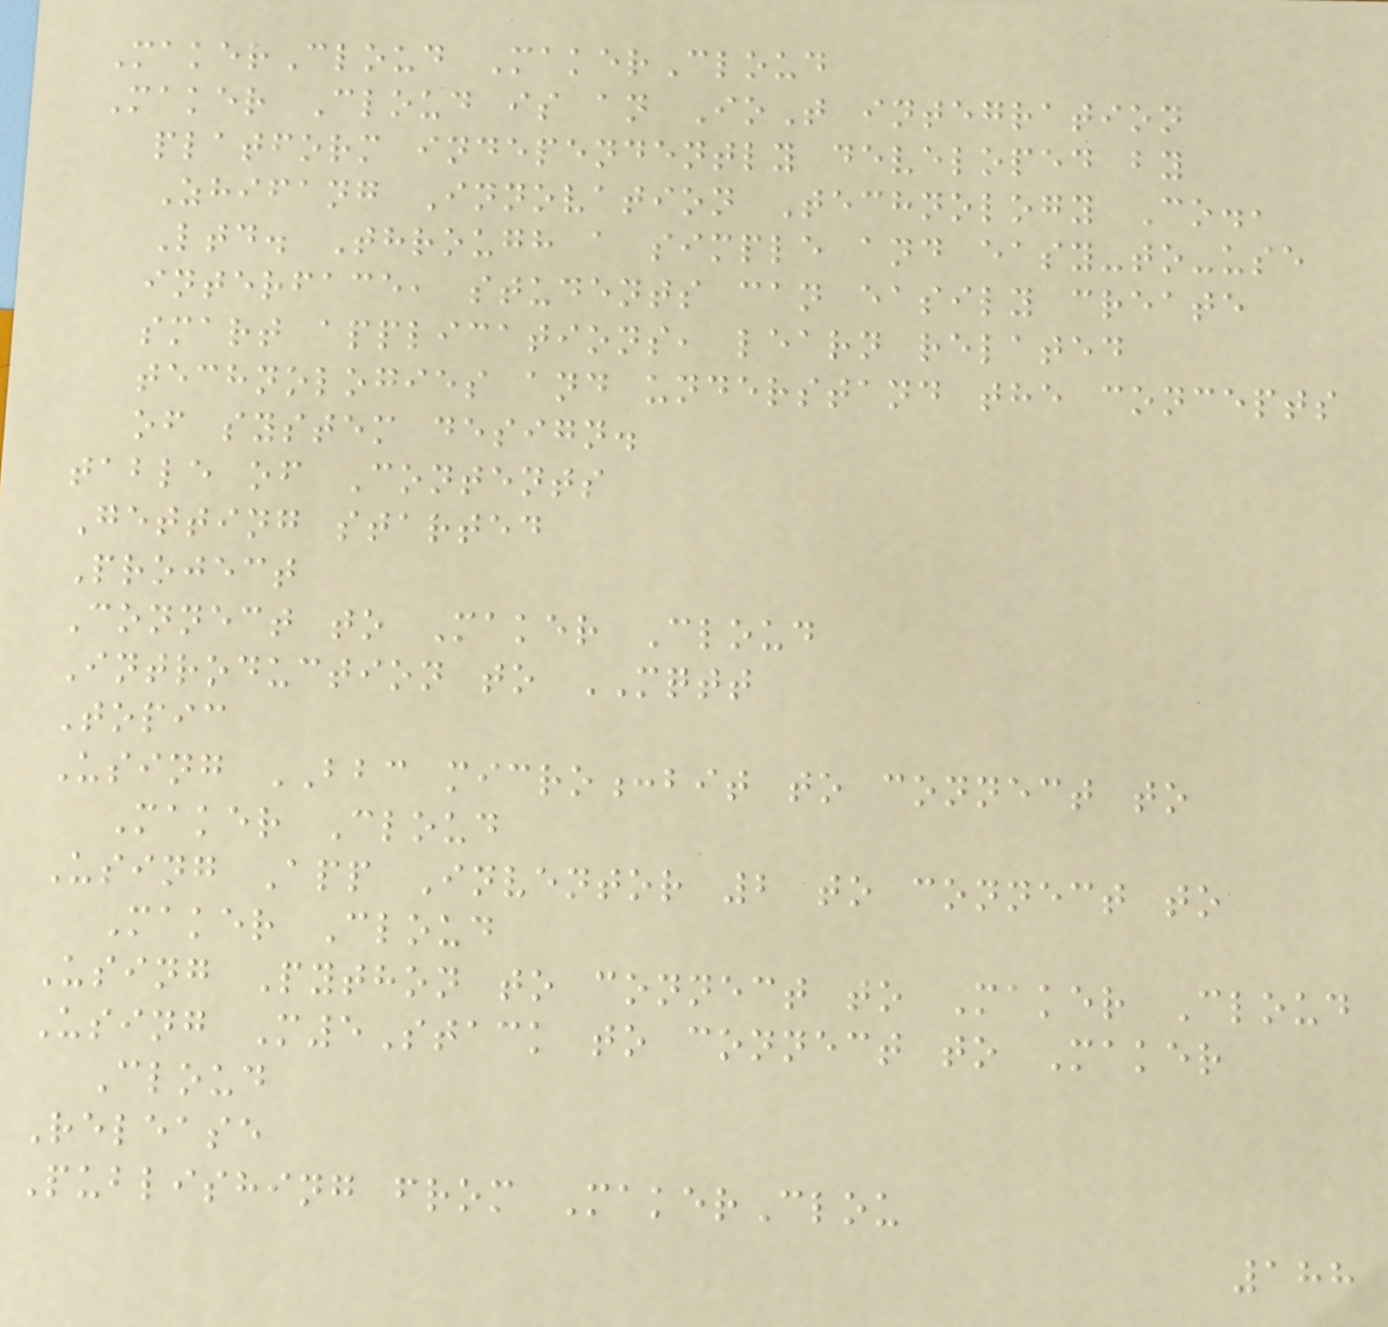MakerCloud MakerCloud
Maker Cloud is an IoT integration
platform independently developed by
Zhifang Innovation Technology Co.,
Ltd. Through a simple and easy-to-use
interface, students can easily create
smart applications, learn related
technologies and understand the concepts
of system design.
table of Contents
Getting started
Project
Connect to Maker Cloud
Introduction to MQTT
Topic
Using BBC micro:bit to connect to
Maker Cloud
Using App Inventor 2 to connect to
Maker Cloud
Using Python to connect to Maker Cloud
Using M5Stack to connect to Maker
Cloud
Release
Publishing from MakerClou
188
